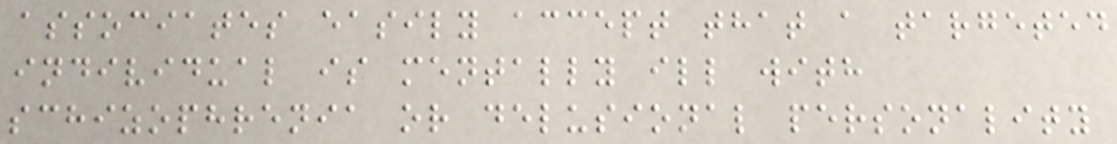associates easily accept that a targeted
individual is mentally ill with
schizophrenia or delusional personality
